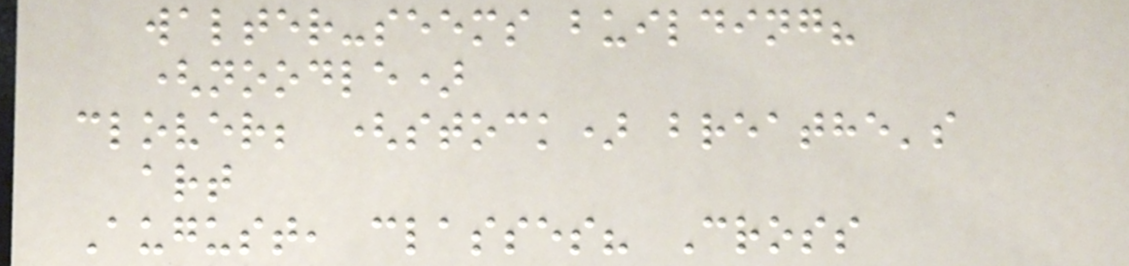walter-seems building?
(noodle)
clover; (stock) breathe's
art
August, classes? Cross
